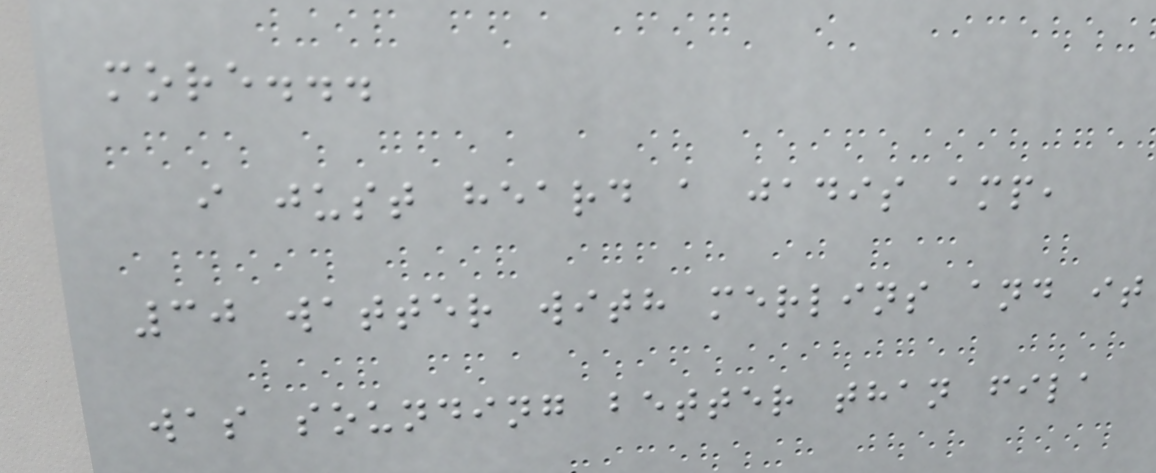more...
i just heard a jadis amp,
30 watter with merlins and it
was sounding better than fila
